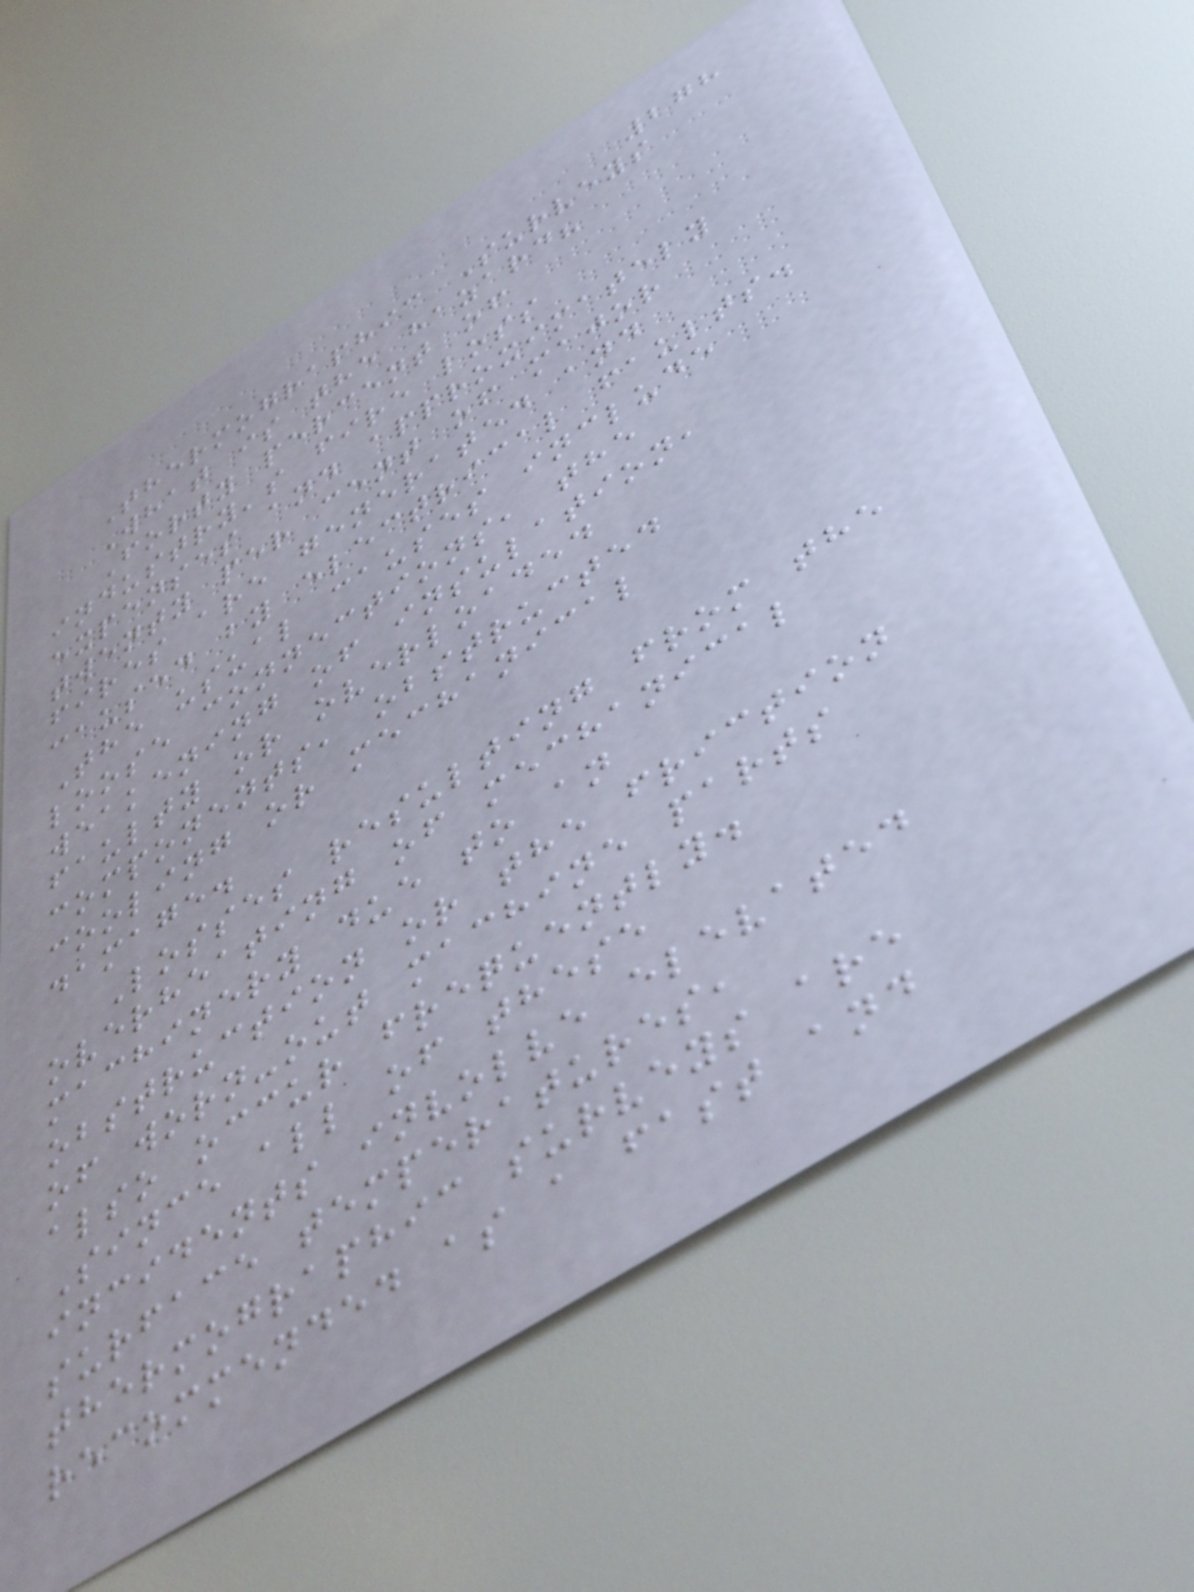278
Thermographic Surveys
What is the hazard?
Forty percent of
industry's fire loss
expenses and approximately
twenty per cent of major
fires are generated and
caused by electrical faults.
The usual causes include
loose connections, the
weakening of insulation,
faulty or overloaded
components, obstructed
cooling or mechanical
damage.
Losses resulting from the
overheating of mechanical
machinery due to an
obstruction or the friction
of worn-out machine parts
also occur frequently.
Since all of these
incidents involve elevated
surface temperatures,
thermographic surveys are
recommended as a fast and
